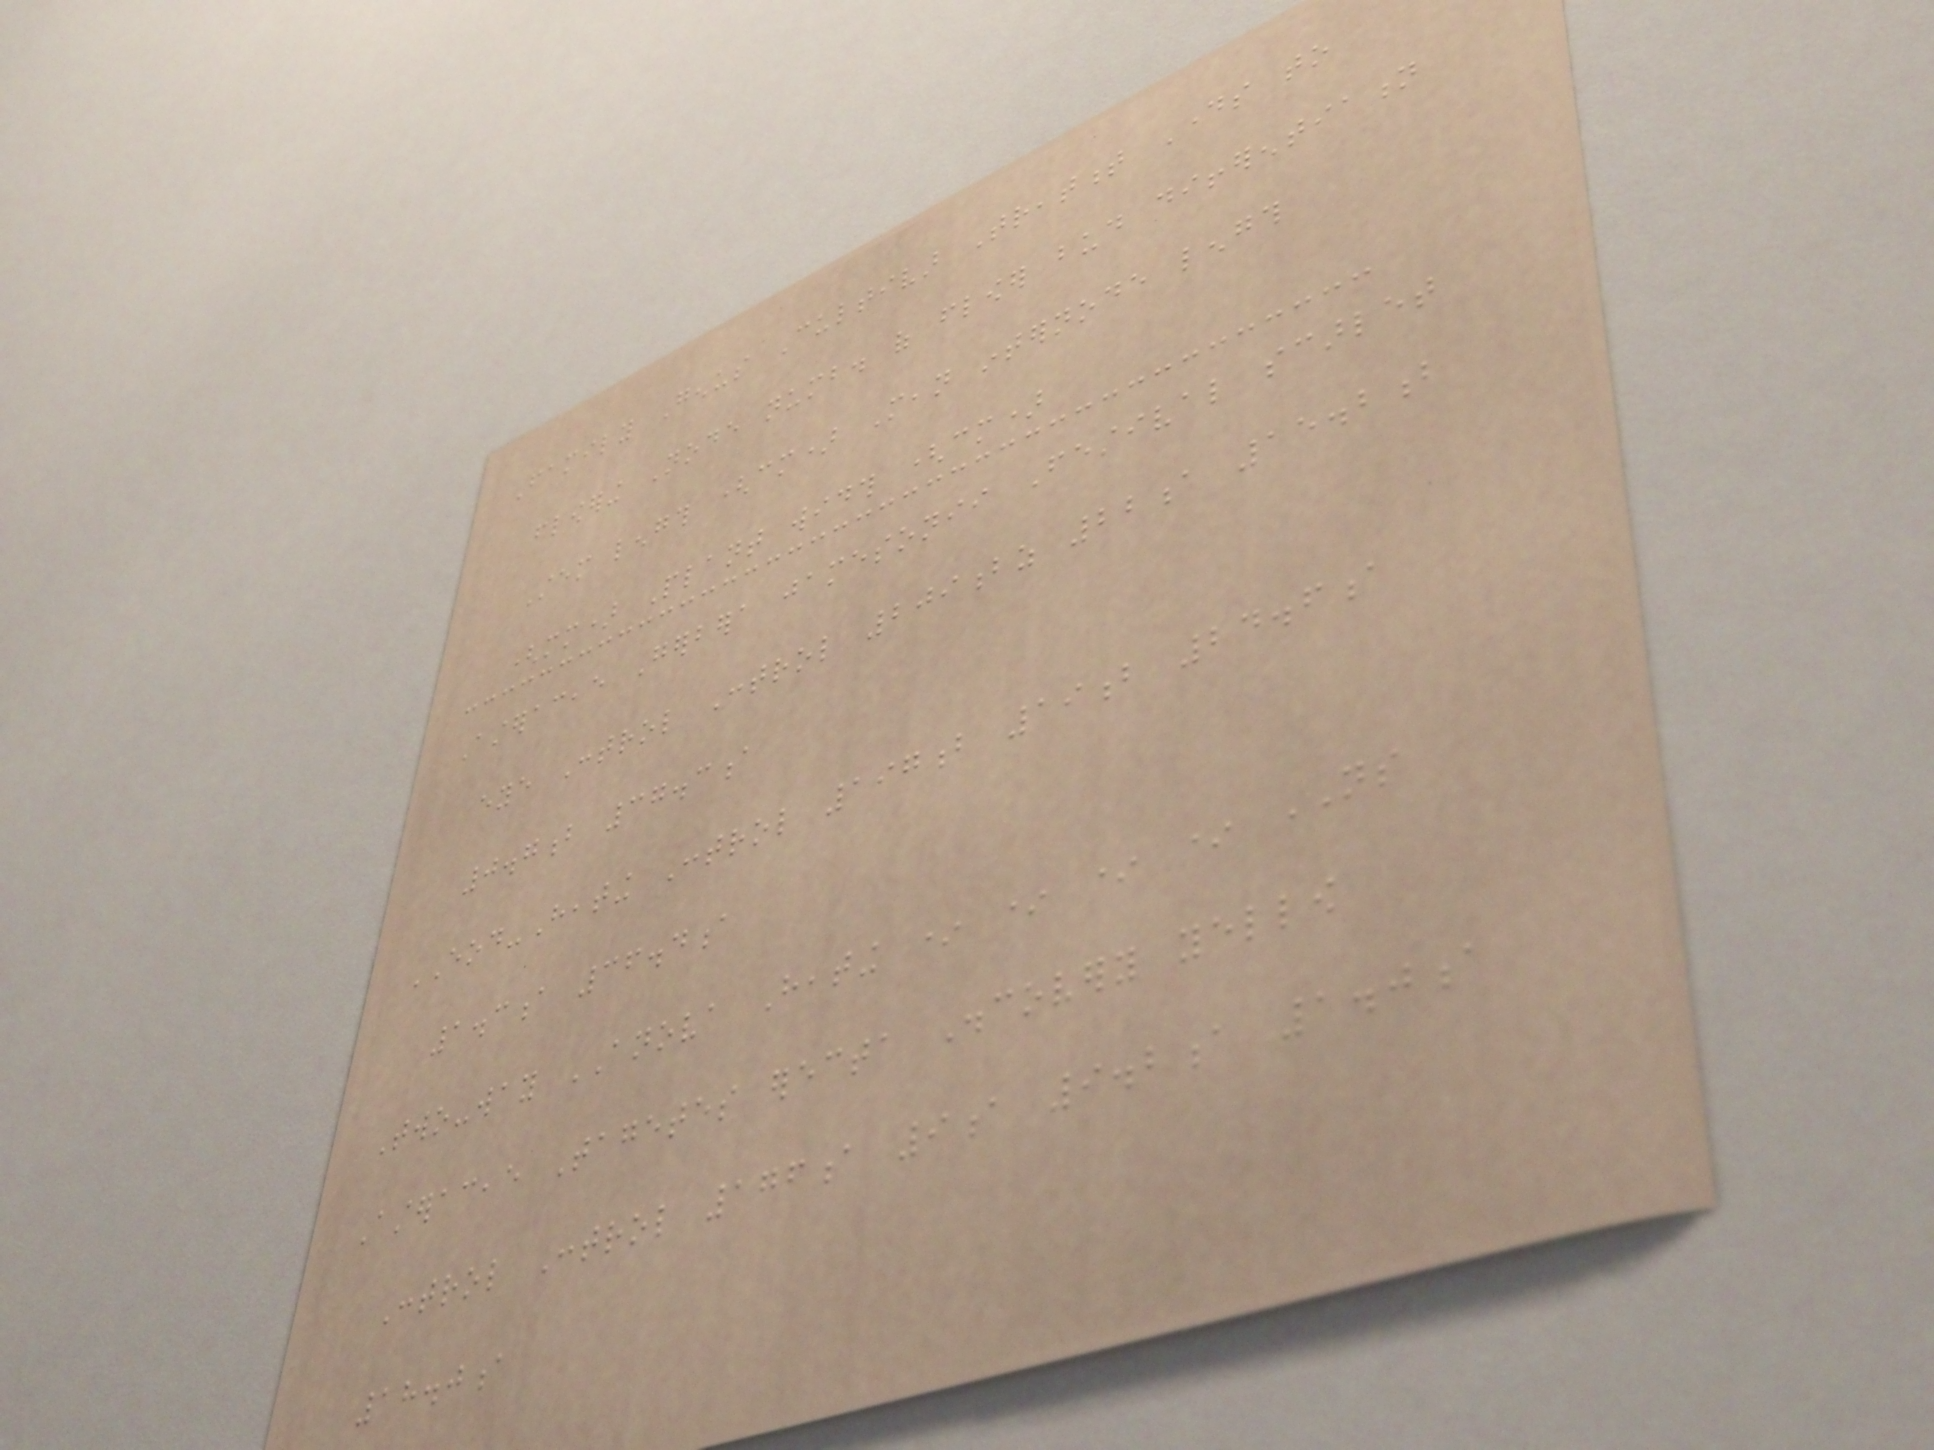Family Genus Cultivar Treatment Days to
flowering Node numb. of flower bud differentiation
Stem length (cm) Mean internode length
(mm) Plant width (cm)
Asteraceae Gerbera jamesonii Festival scarlet
eye Control Control 209bz 22a 15.2b
0.7b 37.3a
EOD-Heating Control 197b 19b 24.6a
1.3a 36.4a
Two-way ANOVA Heating * * * * NS
Asteraceae Tagetes erecta Discovery yellow
Control Control 176a 9a 9.2a 1.0a
18.0a
